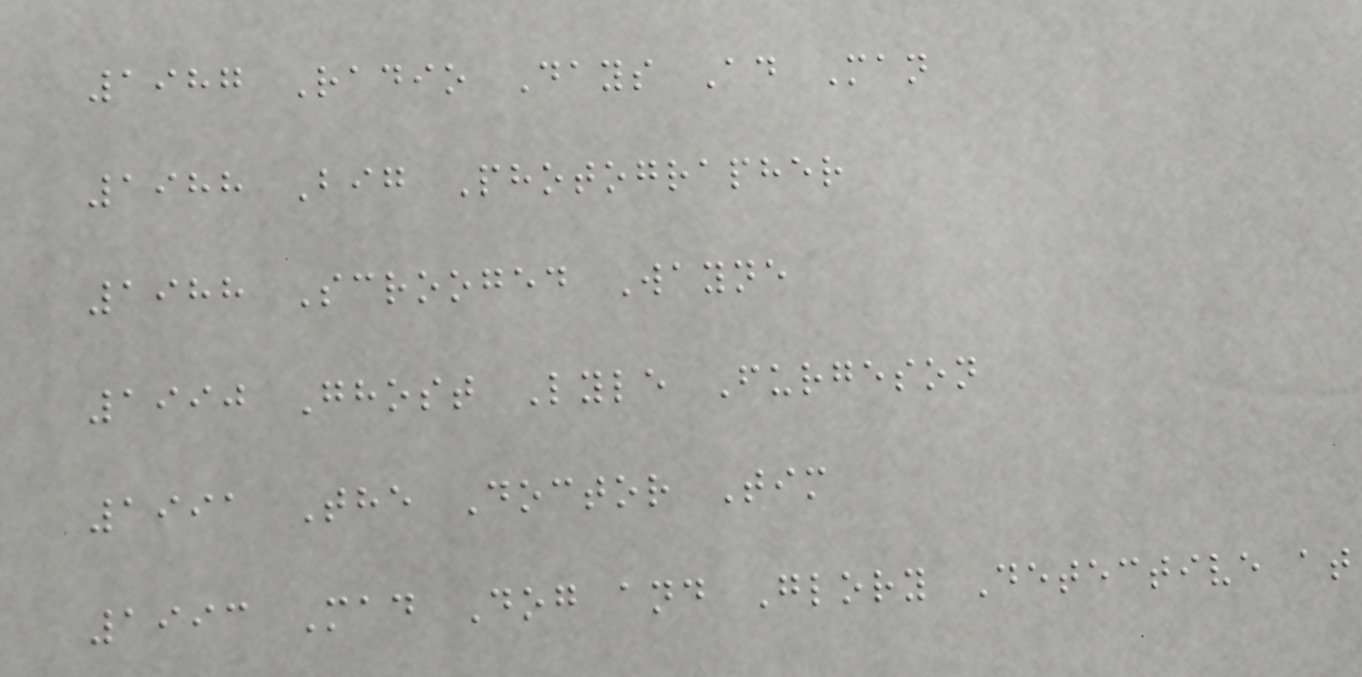1987 Radio Days Ad Man
1988 Big Photographer
1988 Scrooged Wayne
1990 Ghost Lyle Furgeson
1991 The Doctor Tim
1993 Mad Dog and Glory Detective at
